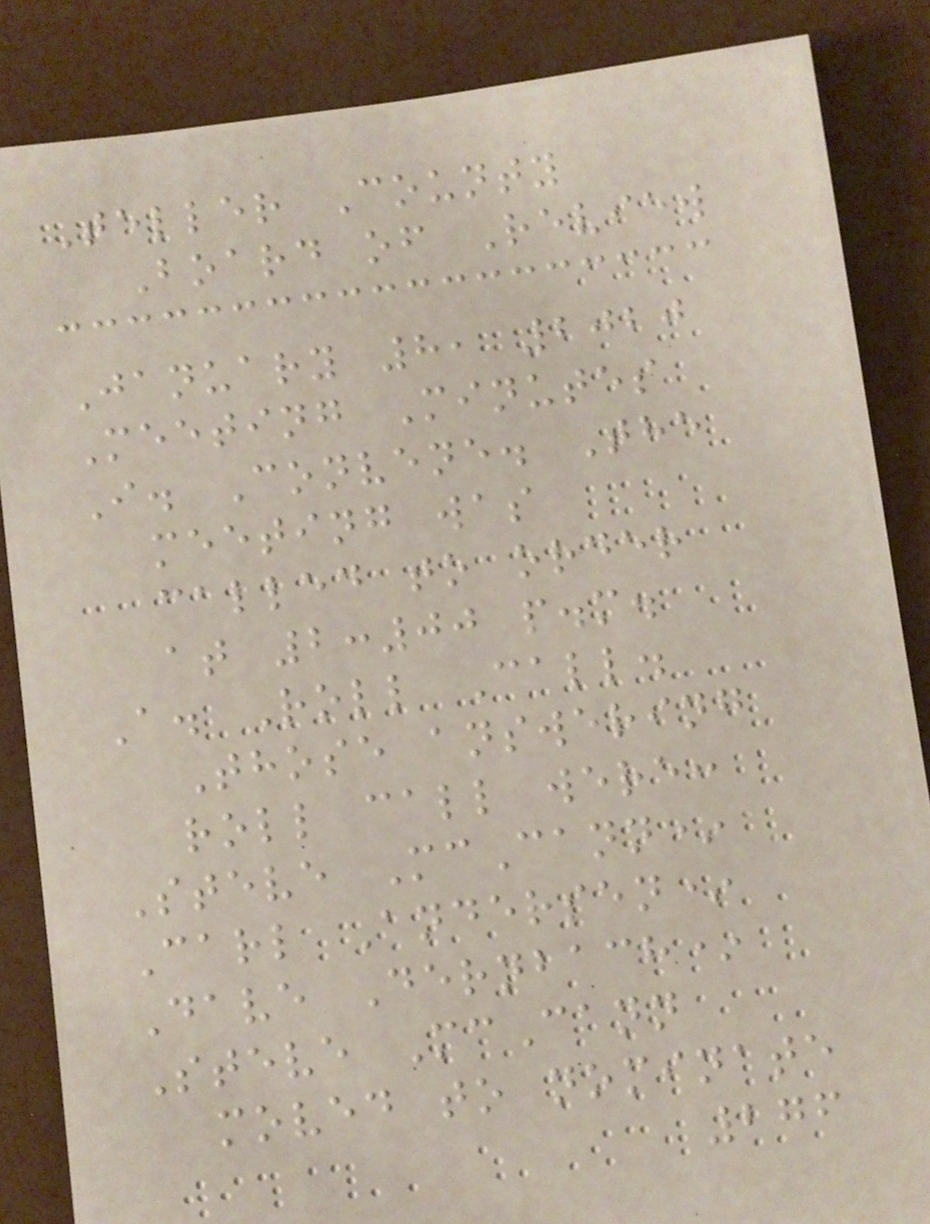Teller County
Board of Review
January 8, 2020
Meeting Minutes
I. Convene. The
meeting was
called to order
at 2:00 p.m.
A. Roll Call.
Those answering
roll call were:
Steve McCann*
Carl Andersen*
Dave Dernbach*
Steve McCann
moved to nominate
276
